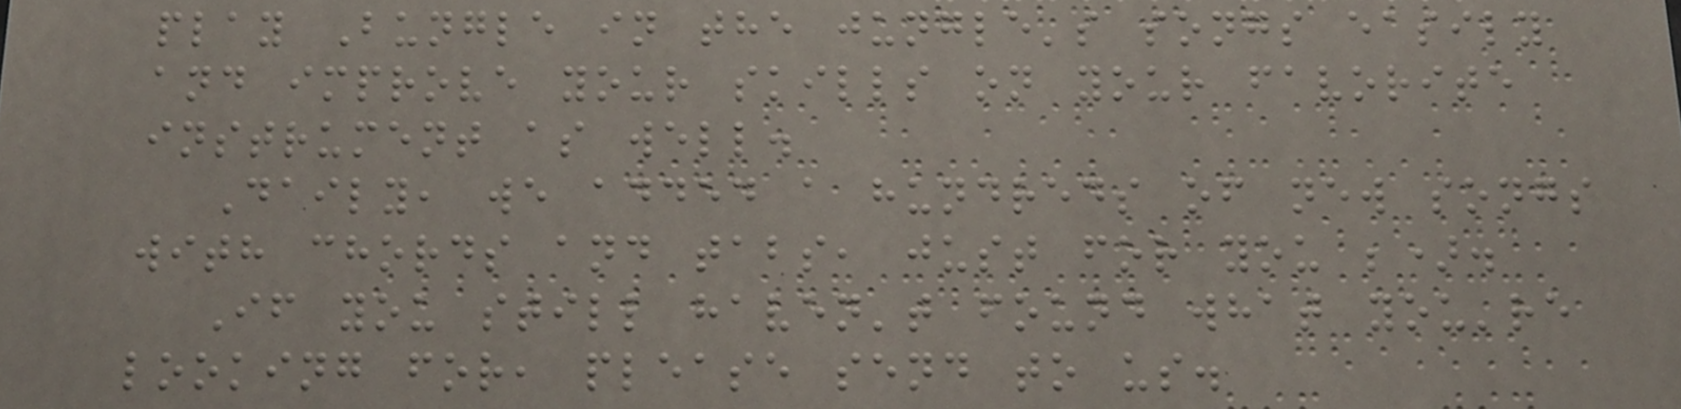play Bungle in the jungle's songs easily
and improve your skills on your favorite
instrument as well.
Daily, we added a hundreds of new songs
with chords and tabs, just for you ;).
If you still haven't found what you're
looking for, please send to us.
